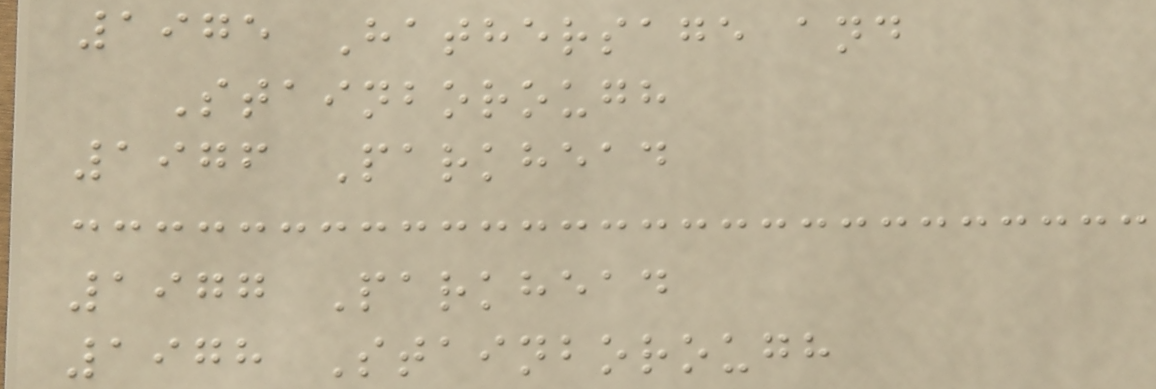1975 Hathersage and
Stainborough
1976 Parkhead
1977 Parkhead
1978 Stainborough
